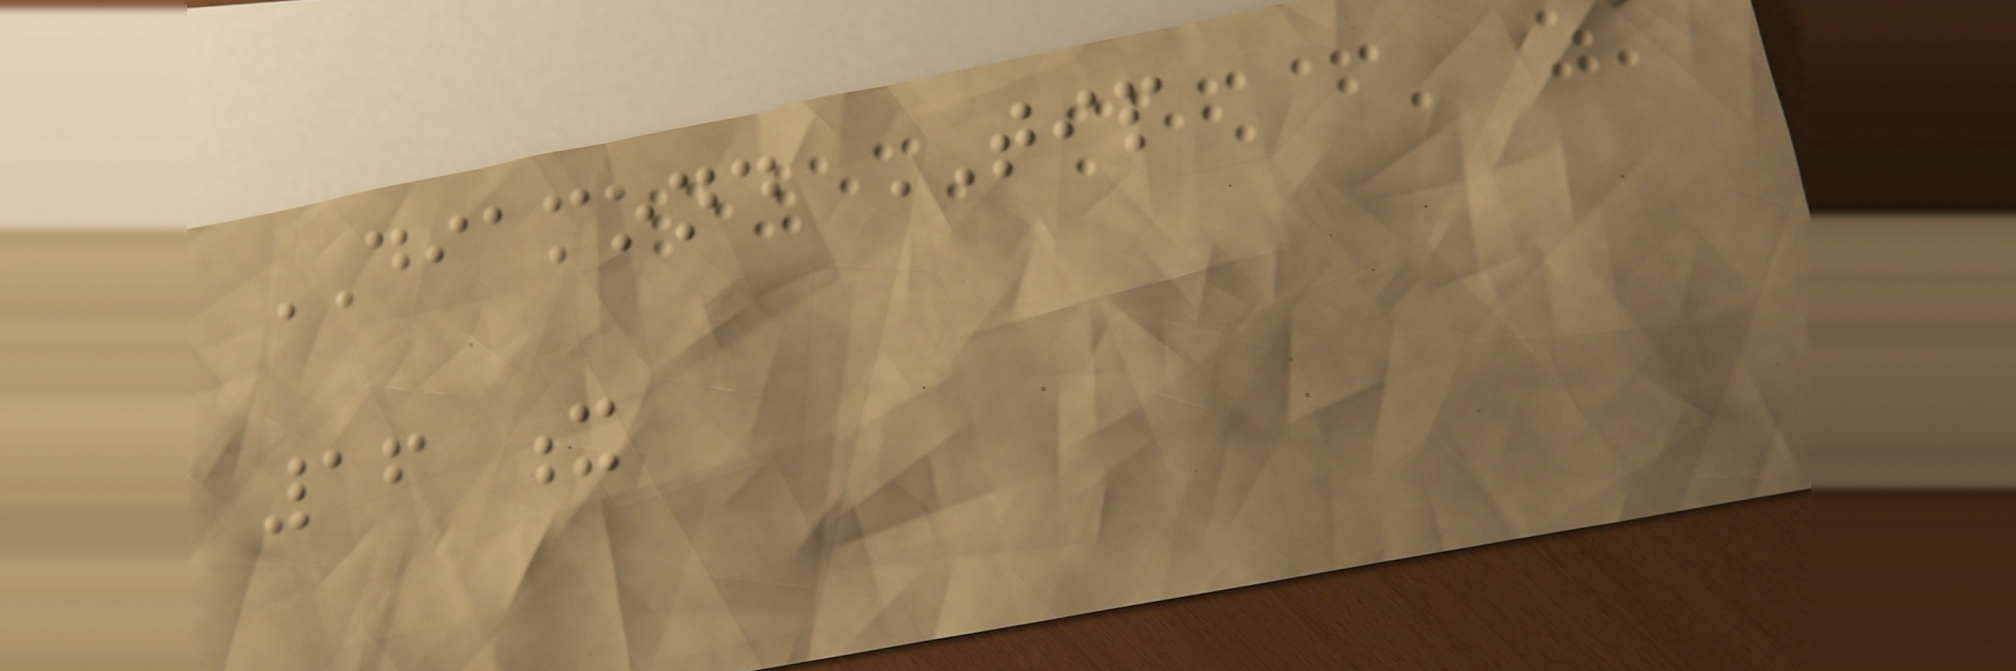DIAMOND TIP
16 x
